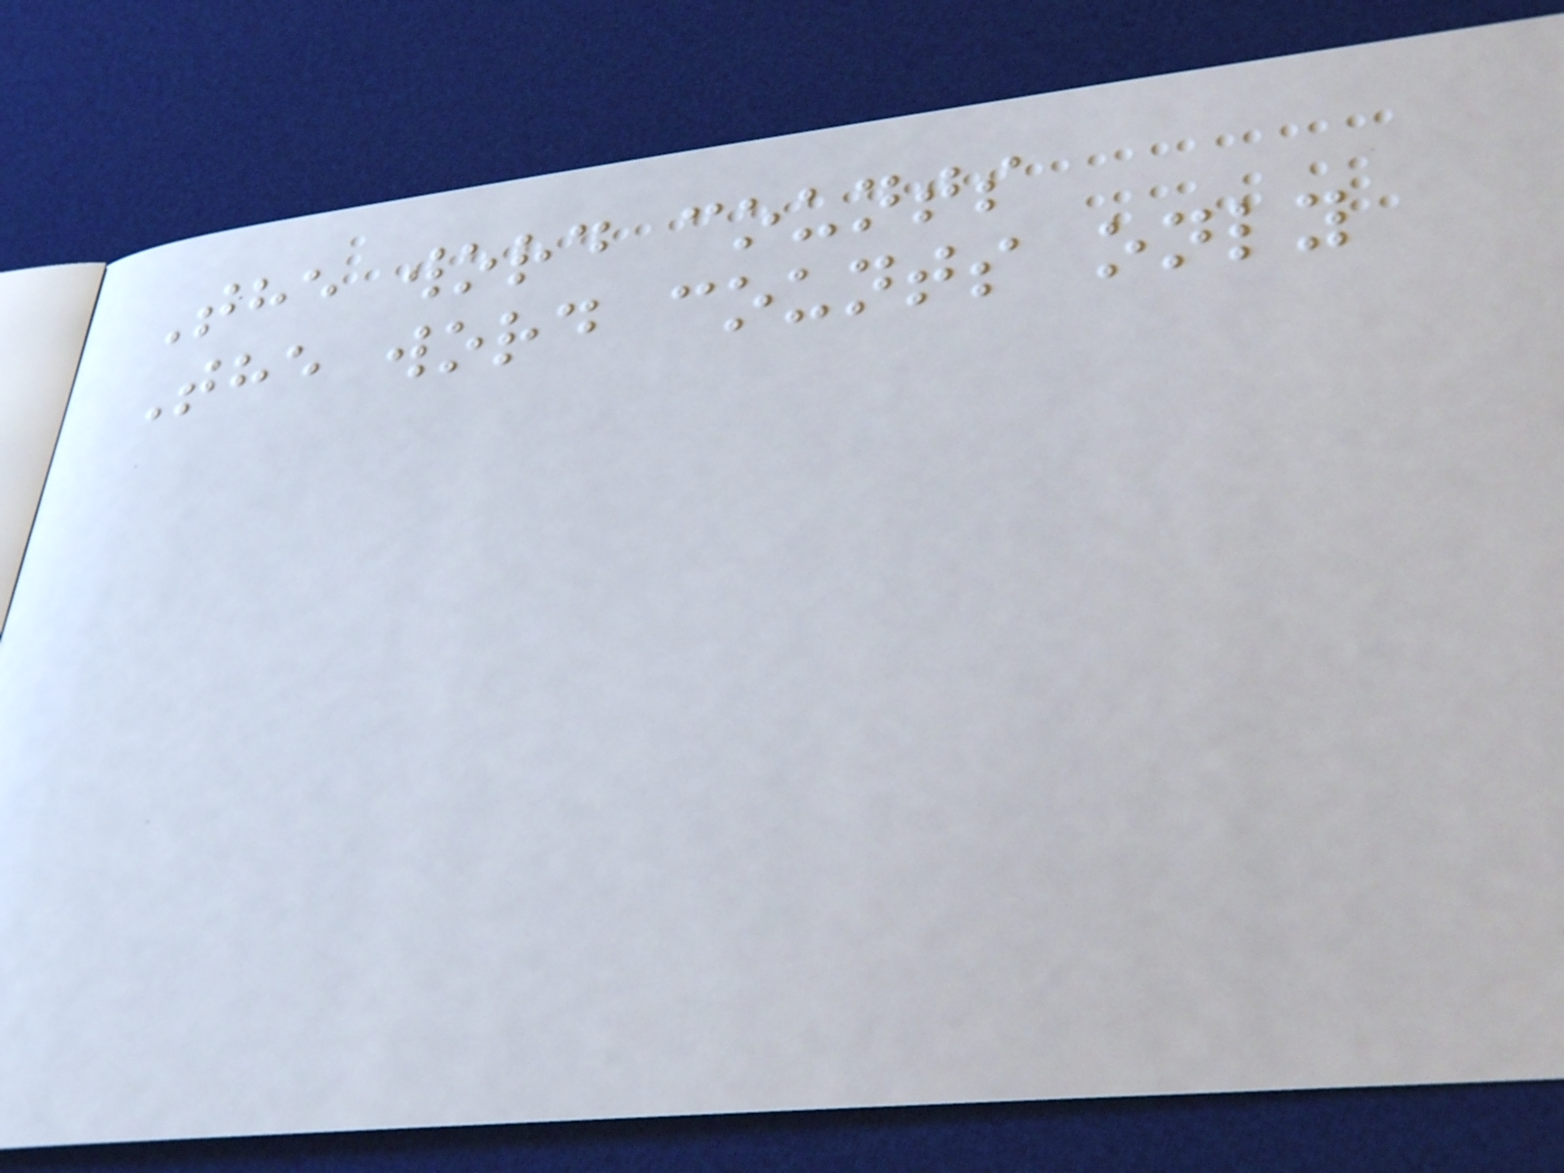The word counts
The word counts only
